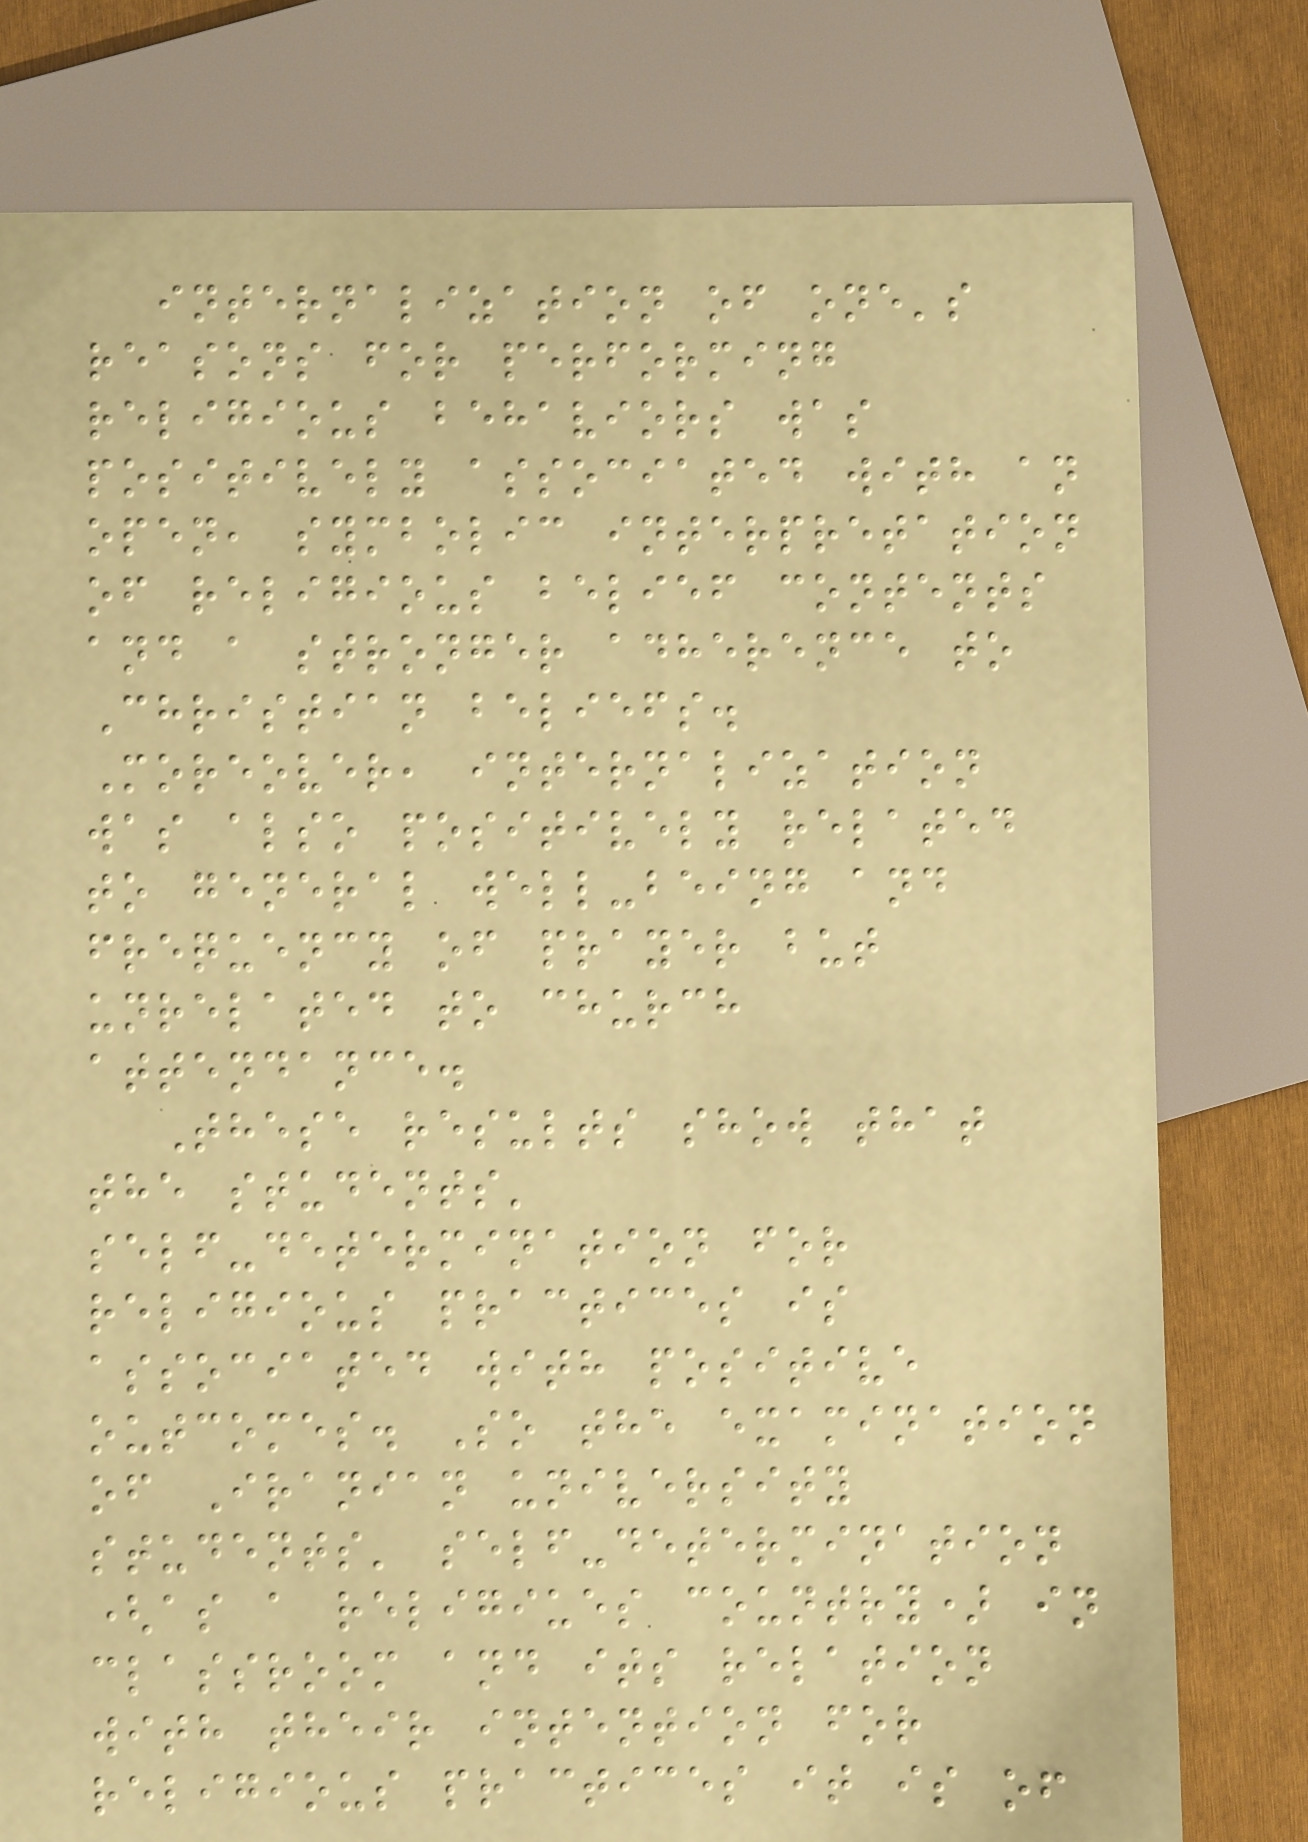internalization of one's
reasons for performing
religious behaviors was
positively associated with an
open, symbolic interpretation
of religious belief contents
and a stronger adherence to
Christian beliefs.
Moreover, internalization
was also positively related
to general well-being and
frequency of prayer but
unrelated to church
attendance.
These results show that
the students'
self-determination for
religious practices is
associated with positive
outcomes. So the examination
of Iranian university
students' self-determination
(as a religiues country) in
classroom and its relation
with their intention for
religious practices it is of
